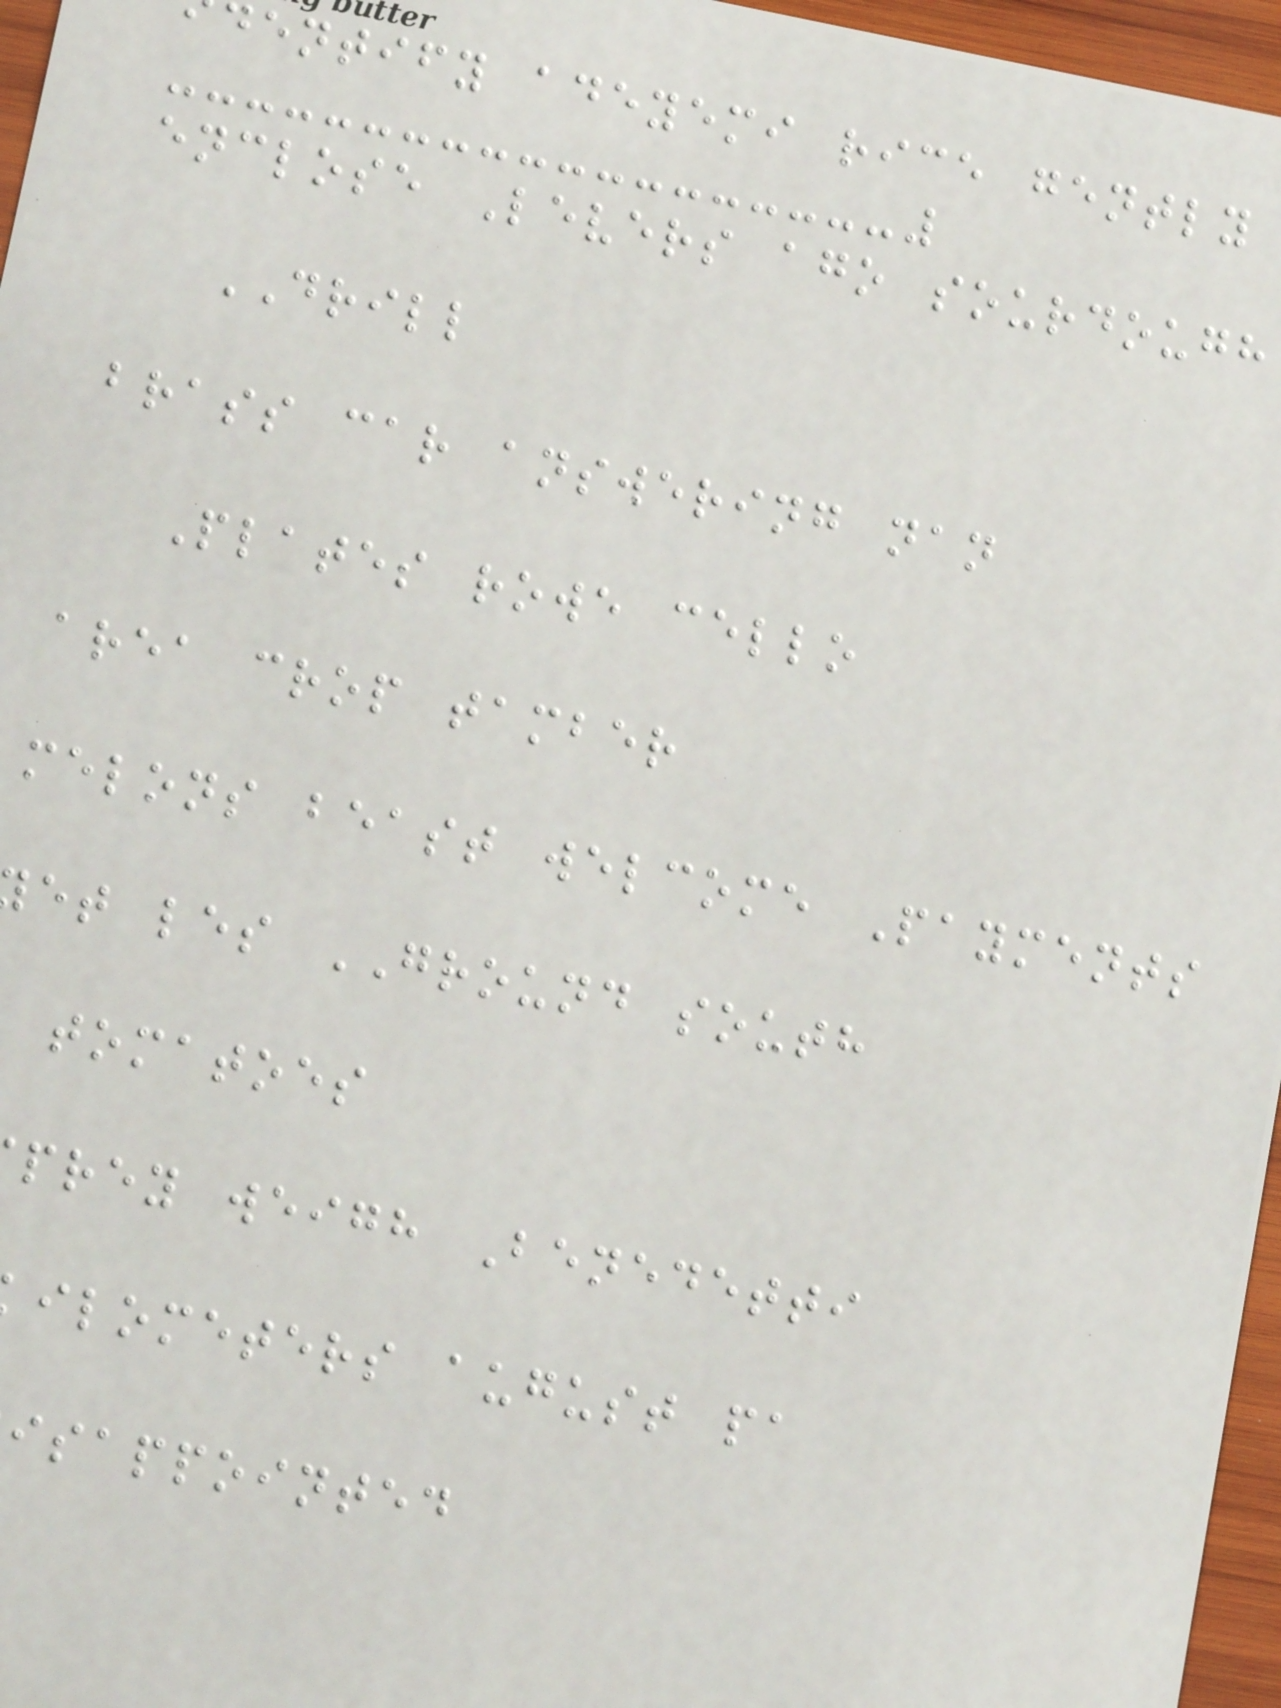dentify adeyemi rice gently
enclose Levers ago sourdough
DRILL
brass car answering nan
Plates rowe cello
area crop tamber
melons beast welcome Payments
et les GROUND south
tomatoes
prey weigh Benedetti
ilometers august pa
isappointed
